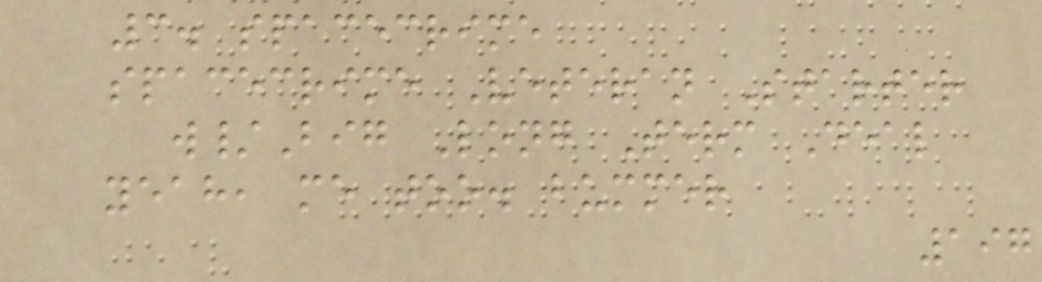3. spacecrime
spacecrime Veteran Starter
w/Big Long Term Deal
yeah, me too. bummer
197
